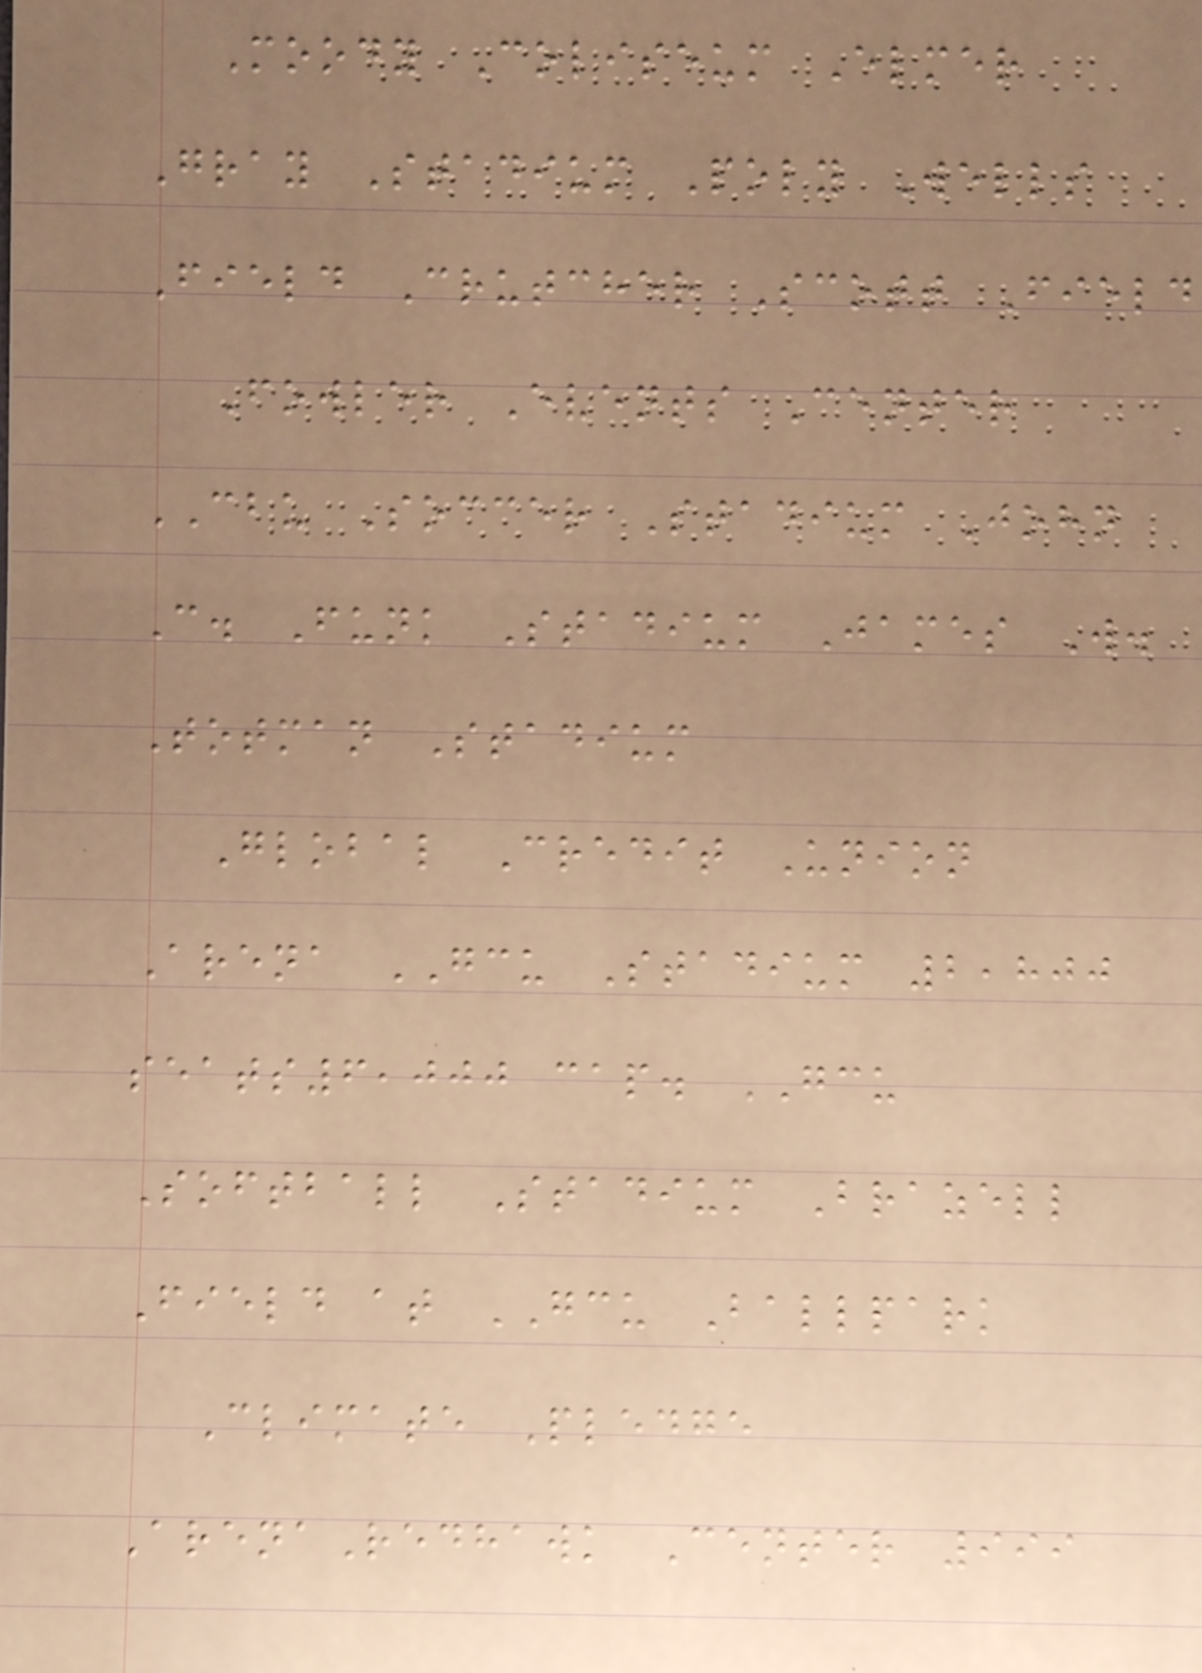Moody Coliseum Elmer
Gray Stadium Poly Wells
Field Crutcher Scott Field
Fowler Events Center
CBU Soccer Stadium John
C. Funk Stadium James W.
Totman Stadium
Global Credit Union
Arena GCU Stadium 2,800
seats6,000 cap. GCU
Softball Stadium Brazell
Field at GCU Ballpark
Climate Pledge
ArenaRedhawk Center 999
